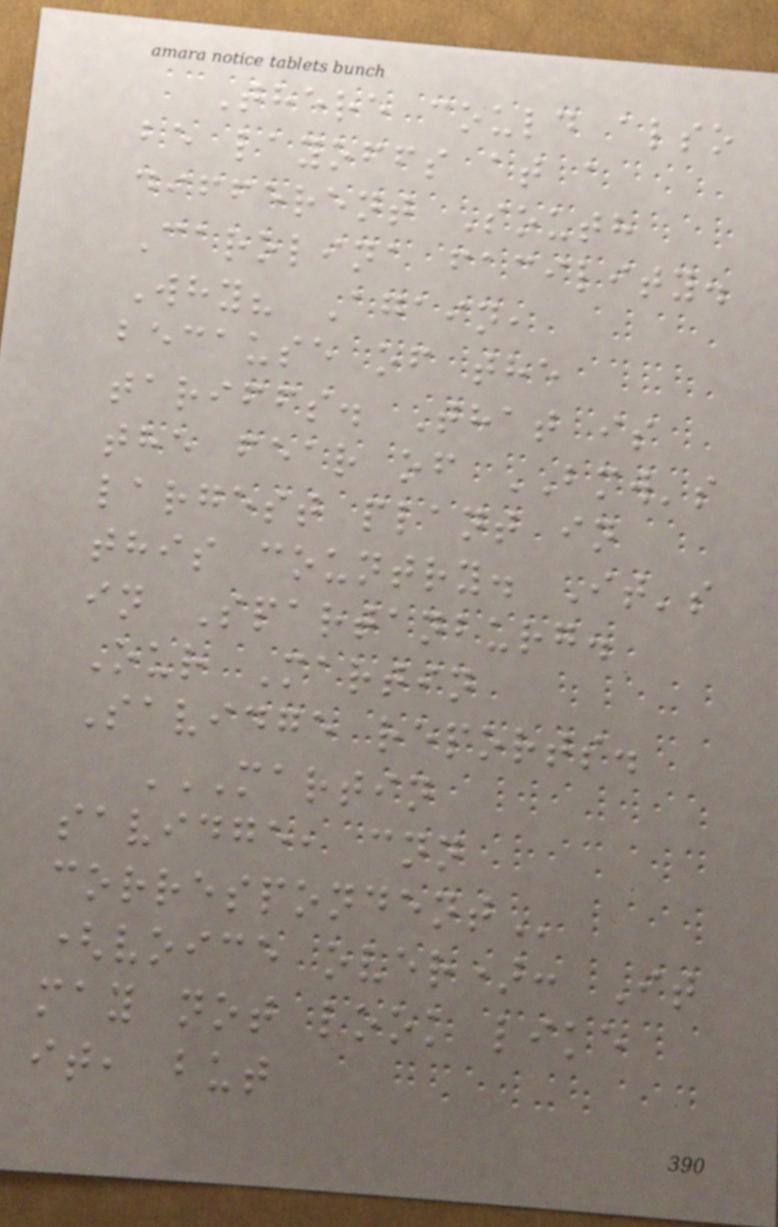There could also
be layoffs at a
different South
Carolina facility.
Why? Again,
because of the
tariffs. That is
the fear of BMW's
largest plant in
this country. It's
in Spartanburg.
Our Martin
Savidge reports.
MARTIN
SAVIDGE, CNN
CORRESPONDENT
(voice over): It
may not look like
it, but
